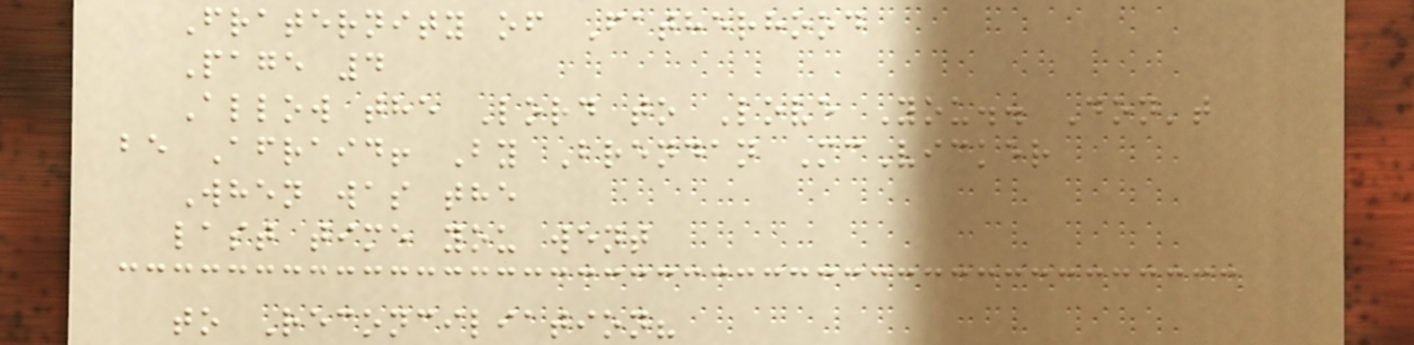Fraternity of Fatherhood
Page 4
Allow the Lord to Love You.. Don't
be Afraid! By Brendan McVicker
When was the
last time you went
to Reconciliation?
